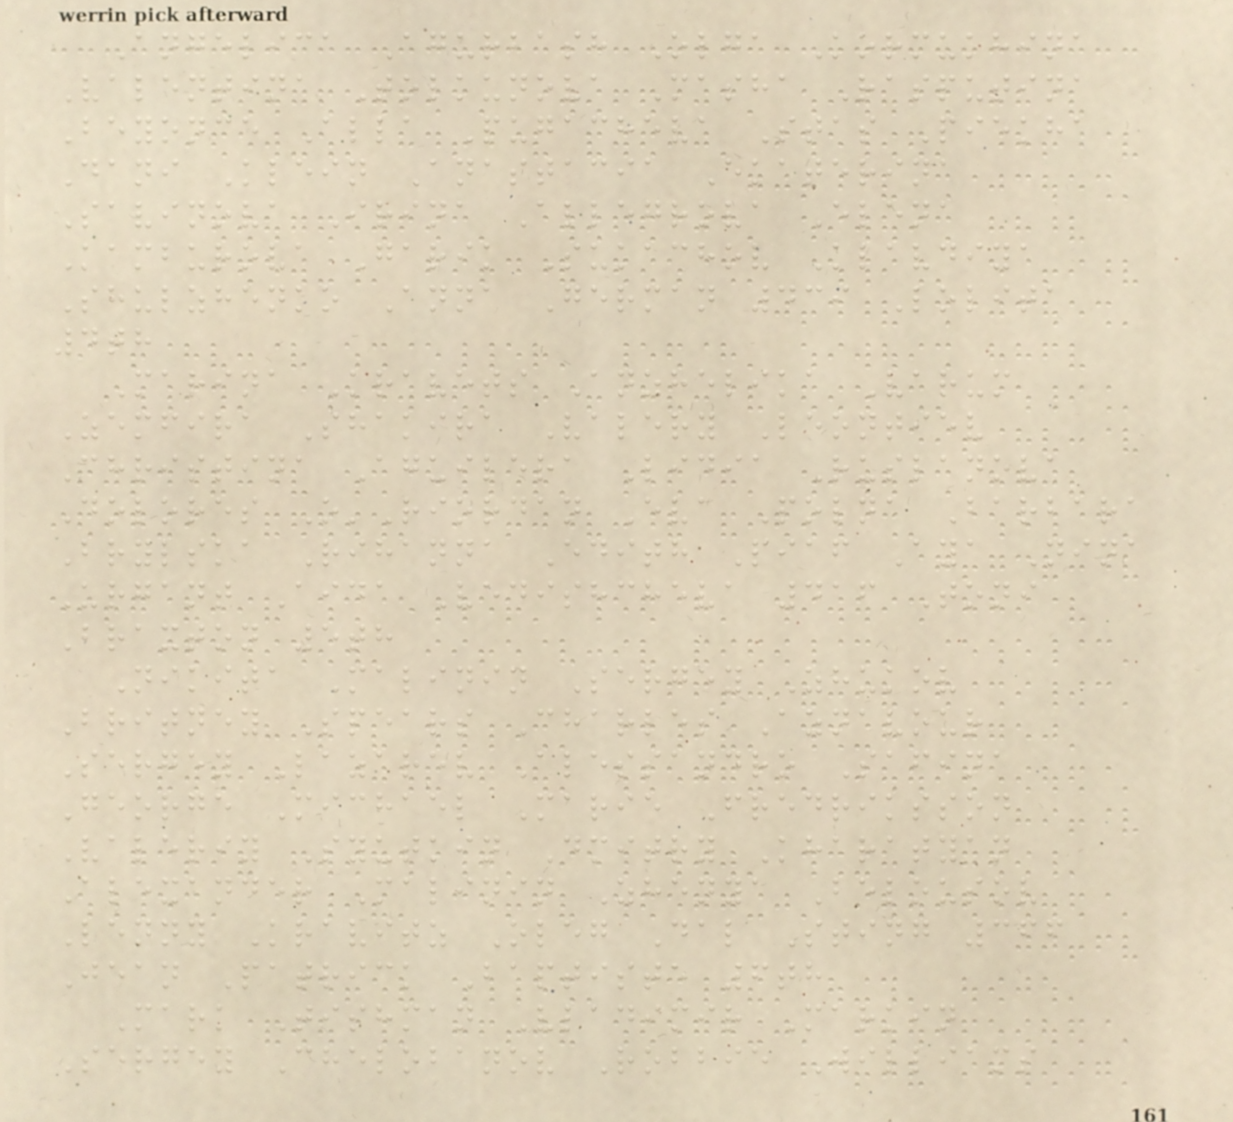Angelica Agurbash Olga Kormukhina
Valentina Tolkunova Masha Rasputina
Beyonce Alla Pugacheva Stas Piekha
Dani Klein Anastacia Ekaterina
Savinova Irina Allegrova Elena
Kamburova Garik Sukachov Klavdiya
Shulzhenko Anna German 439 Lolita
4th
Marina Kravets Anzhelika Varum
Zemfira Shakira Valery Leontiev
Christina Aguilera Lidia Ruslanova
Dolores O'Riordan Eva Polna Barbara
Brylska Rihanna Edith Piaf Aya Nina
Urgant Aida Vedishcheva 416 Toni
Braxton 5th
Nikita Malinin Sergey Zhukov
Britney Spears Charles Aznavour
Sergey Lazarev Alessandro Safina
George Michael Marie Fredriksson
Valeriy Syutkin Dmitry Kharatyan
Alexander Malinin Zhenya Belousov
Lenny Kravitz Oleg Dal Sting 366
Jean Patrick Baptiste 6th
Mark Tishman Vladimir Markin
Sergey Chelobanov Robbie Williams
